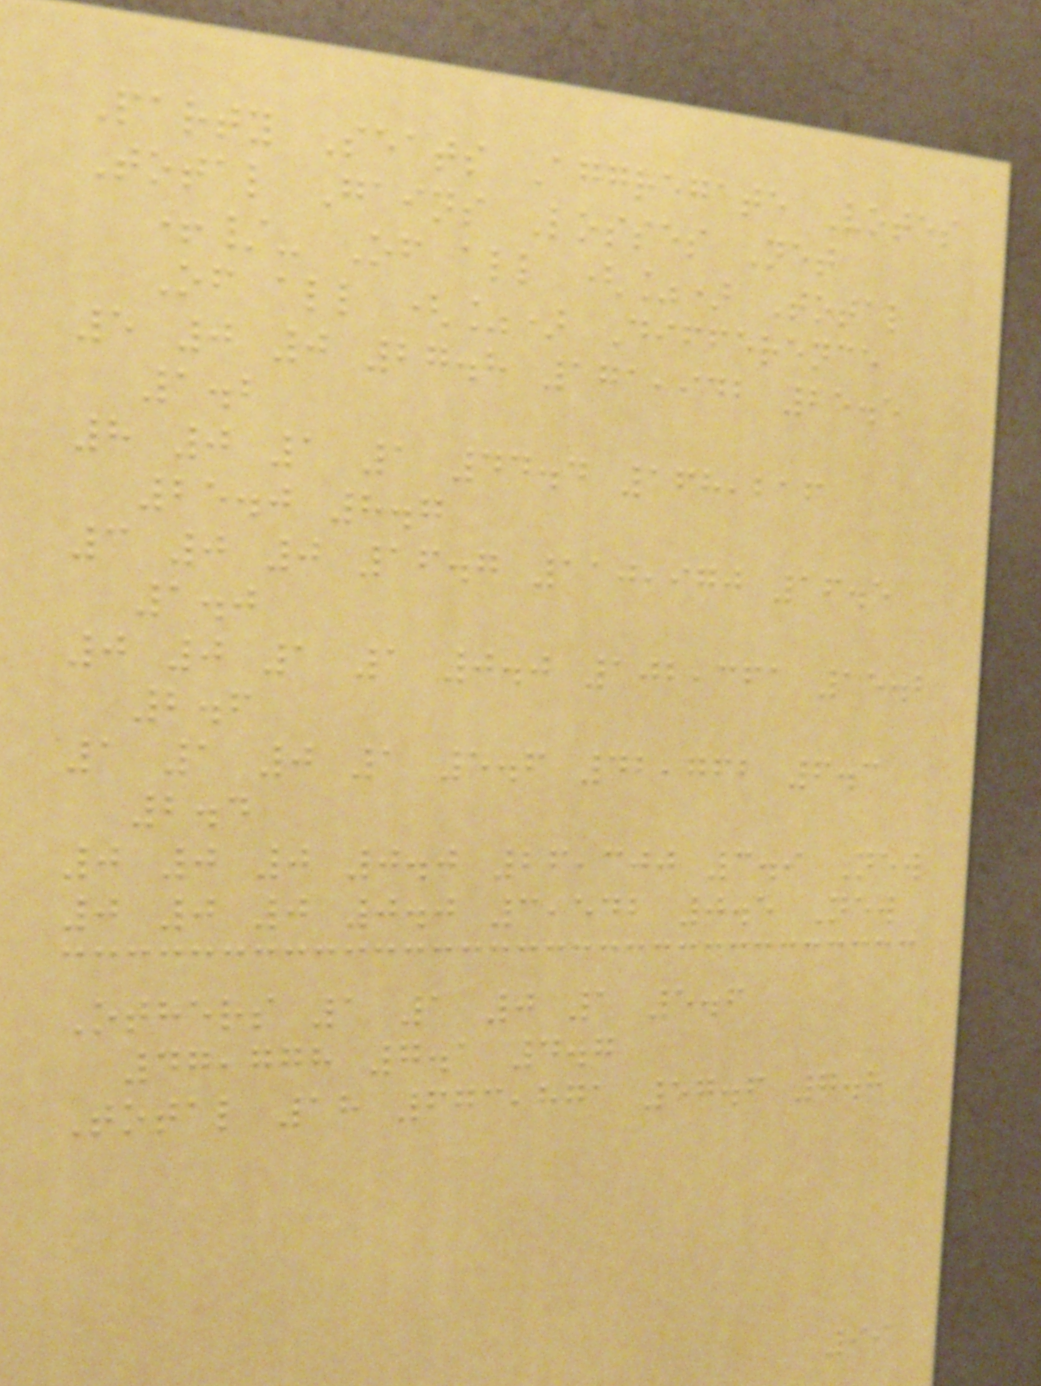Party Seats Aggregate Votes
Total Gains Losses Net
+/- Of all (%) Total
Of all (%) Difference
5 0 0 27.8 171,942 25.5
1.2
8 0 1 1 44.4 168,216
25.0 8.7
3 0 0 16.7 110,970 16.5
1.0
0 0 1 1 0.0 102,361 15.2
2.6
1 1 0 1 5.6 42,762 6.3
2.4
0 0 0 0.0 26,300 3.9 New
0 0 0 0.0 3,542 0.5 New
Others 1 1 0 1 5.6
47,778 7.1 4.7
Total 18 673,871 57.6 7.8
99
